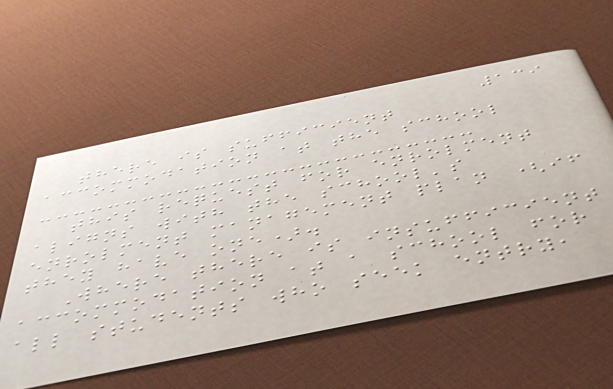139
there is sufficient
accommodation at the school
this request for enrolment
aligns with the school's
enrolment management plan (if
they have one).
Where there is insufficient
accommodation at a school for
all students who seek entry,
